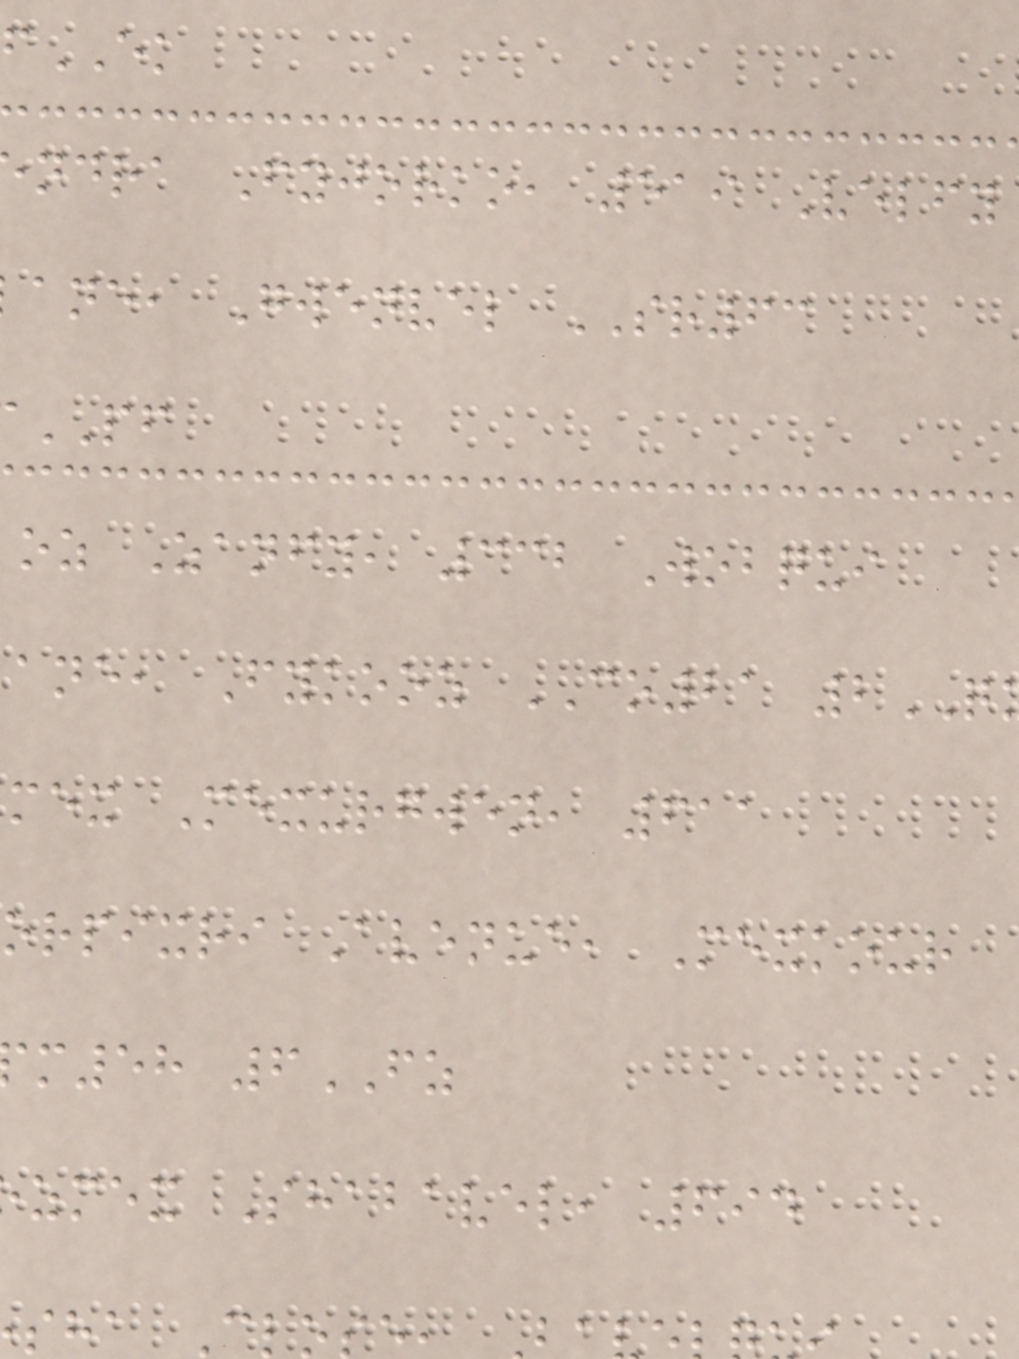EK
ndra Fyjorko, 519 Velfy
ane, Gwenvel SR63
PF
oz Zanfy, 332 Wobqui
ane, Fykooz CO21 2
mex Mexurgwen, 611
orpixri Avenue, Mexkour
m58 6FZ
zmex Shabavel, 694
sha C
